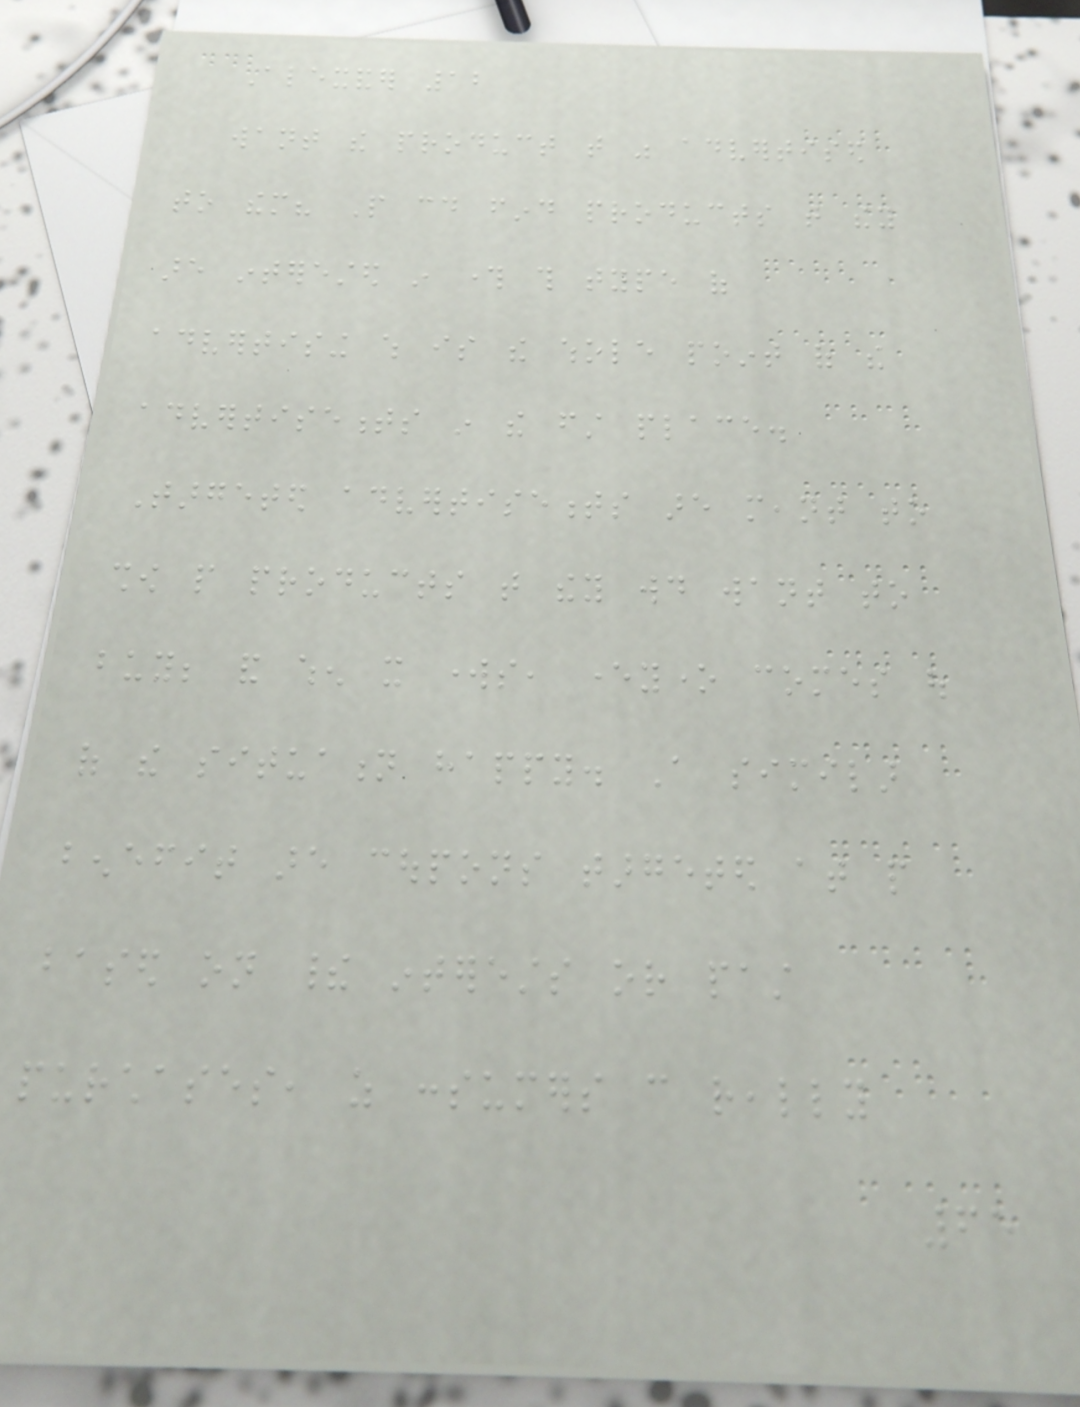Alexander 12
want the product that was advertised
to them? People could find products that they
are interested in through this type of
advertising which is the whole point of the
advertisements in the first place.
Targeted advertisements are meant to
show people products that they would want to
buy; and when it works, everyone comes out
of the situation happy. A similar
benefit are coupons targeted at people
based on their interests or past
purchases, as consumers can really
65
